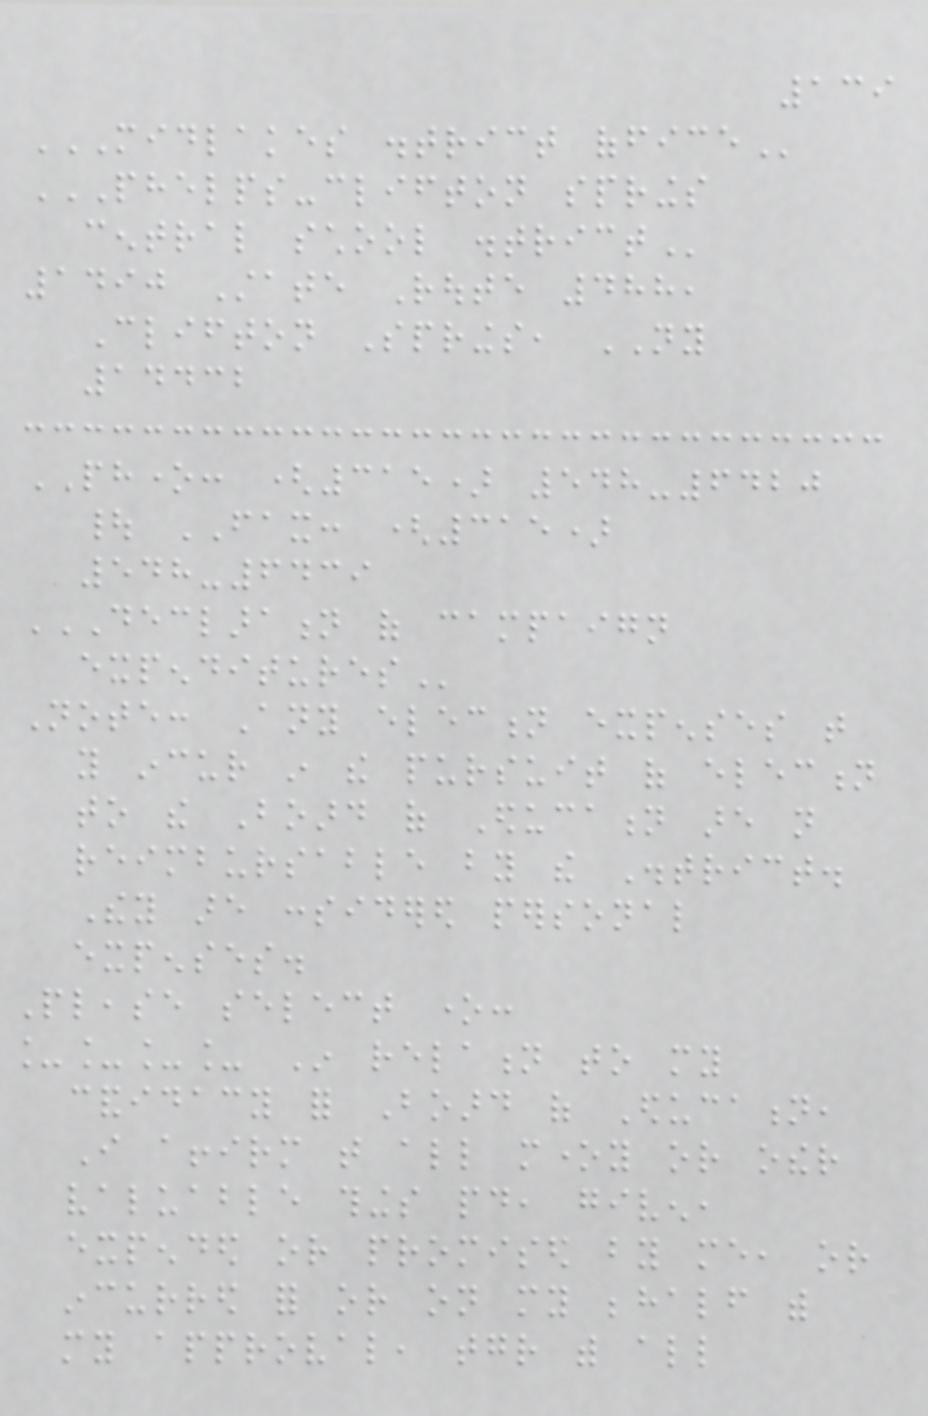139
MIDLAKES DISTRICT OFFICE
PHELPS-CLIFTON SPRINGS
CENTRAL SCHOOL DISTRICT
1490 State Route 488,
Clifton Springs, NY
14432
PHONE: (315) 548-6420
| FAX: (315)
548-6439
DECLARATION OF CAMPAIGN
EXPENDITURES
Note: Any election expenses that
you incur in the pursuit of election
to the Board of Education are not
reimbursable by the District.
They are considered personal
expenses.
Please select one:
____ In relation to my
candidacy for Board of Education,
I affirm that all money or other
valuable things paid, given,
expended or promised by me, or
incurred for or on my behalf with
my approval, together with all
